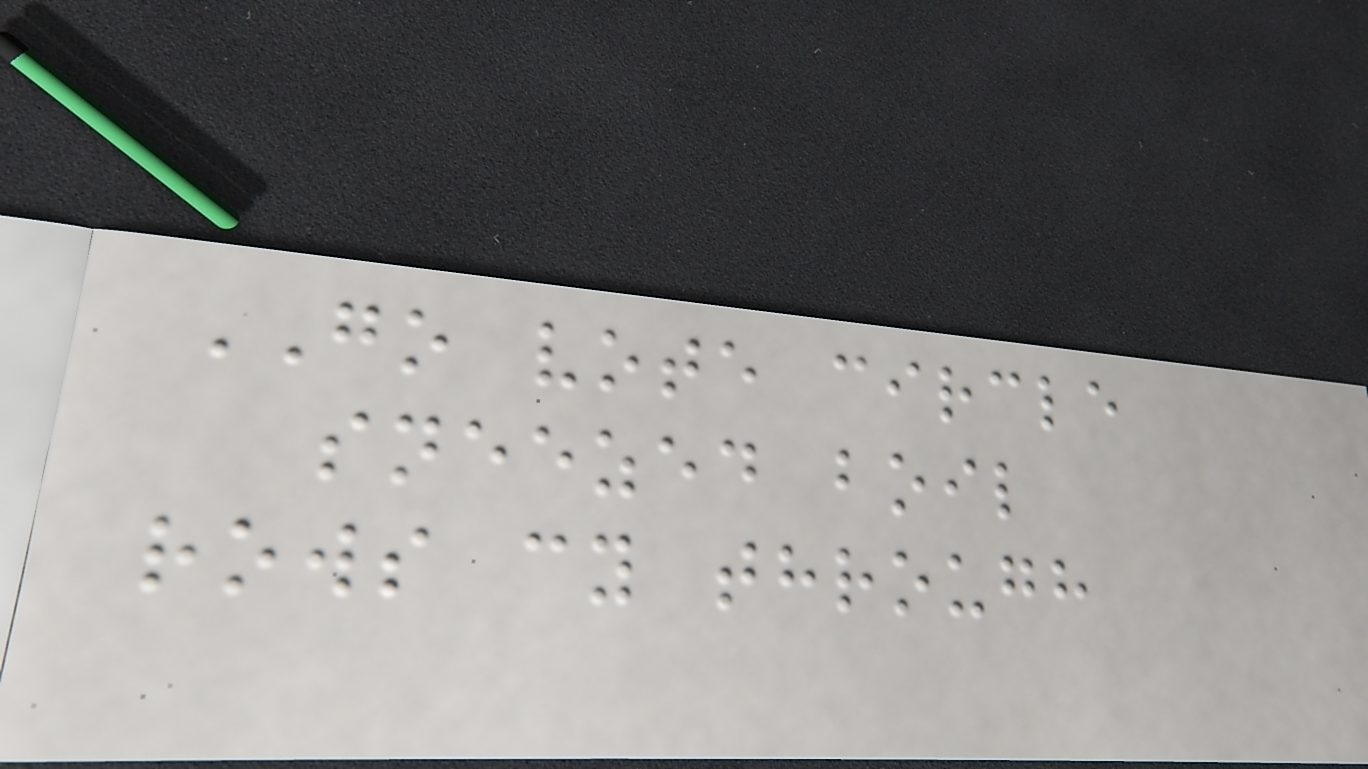GO vote circle
sneezed boil
rows cy through
